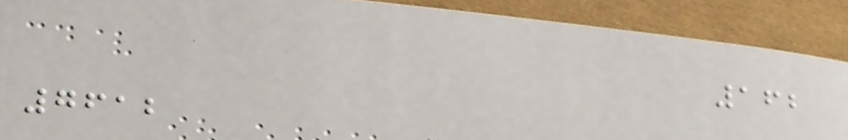162
7612
